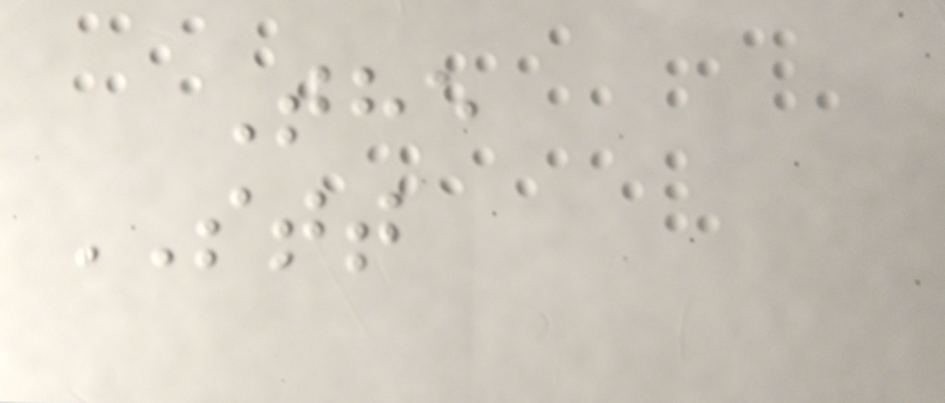The
STT
